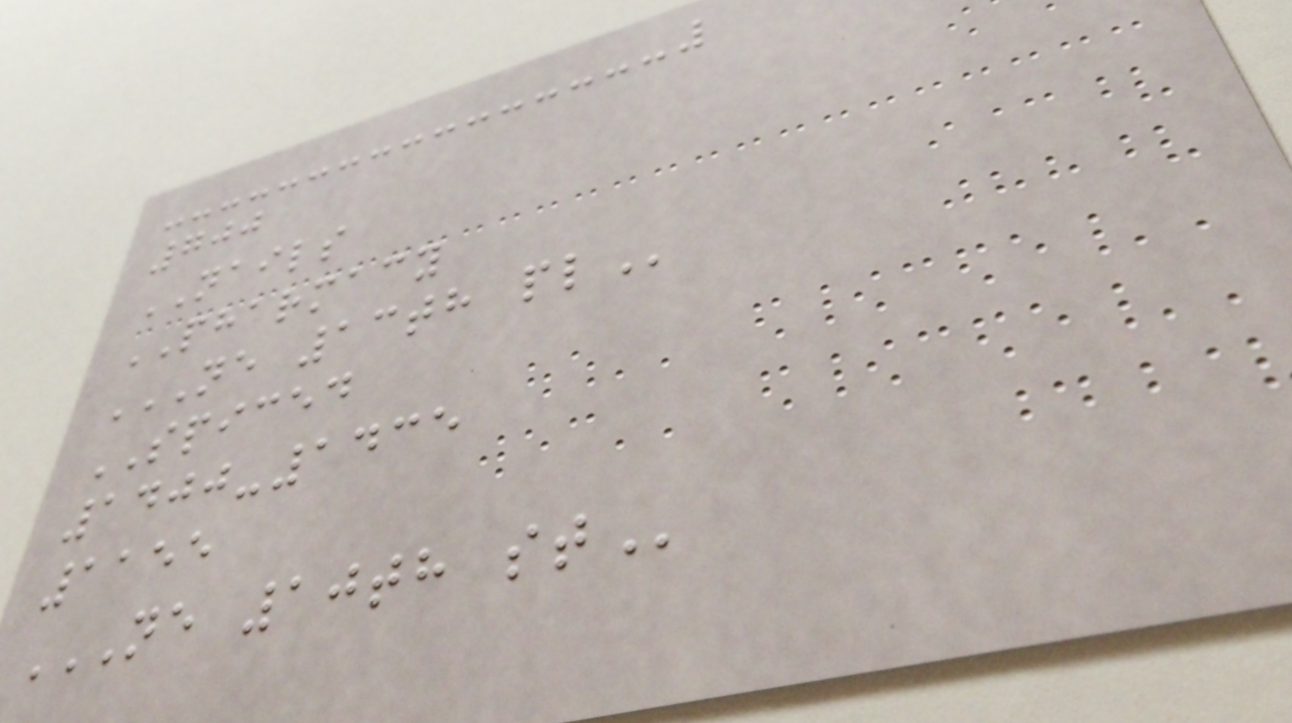700
NAILS
PHARMACY
NE 13TH PL
SPICED
1400-1435
1155
NE 10TH ST
